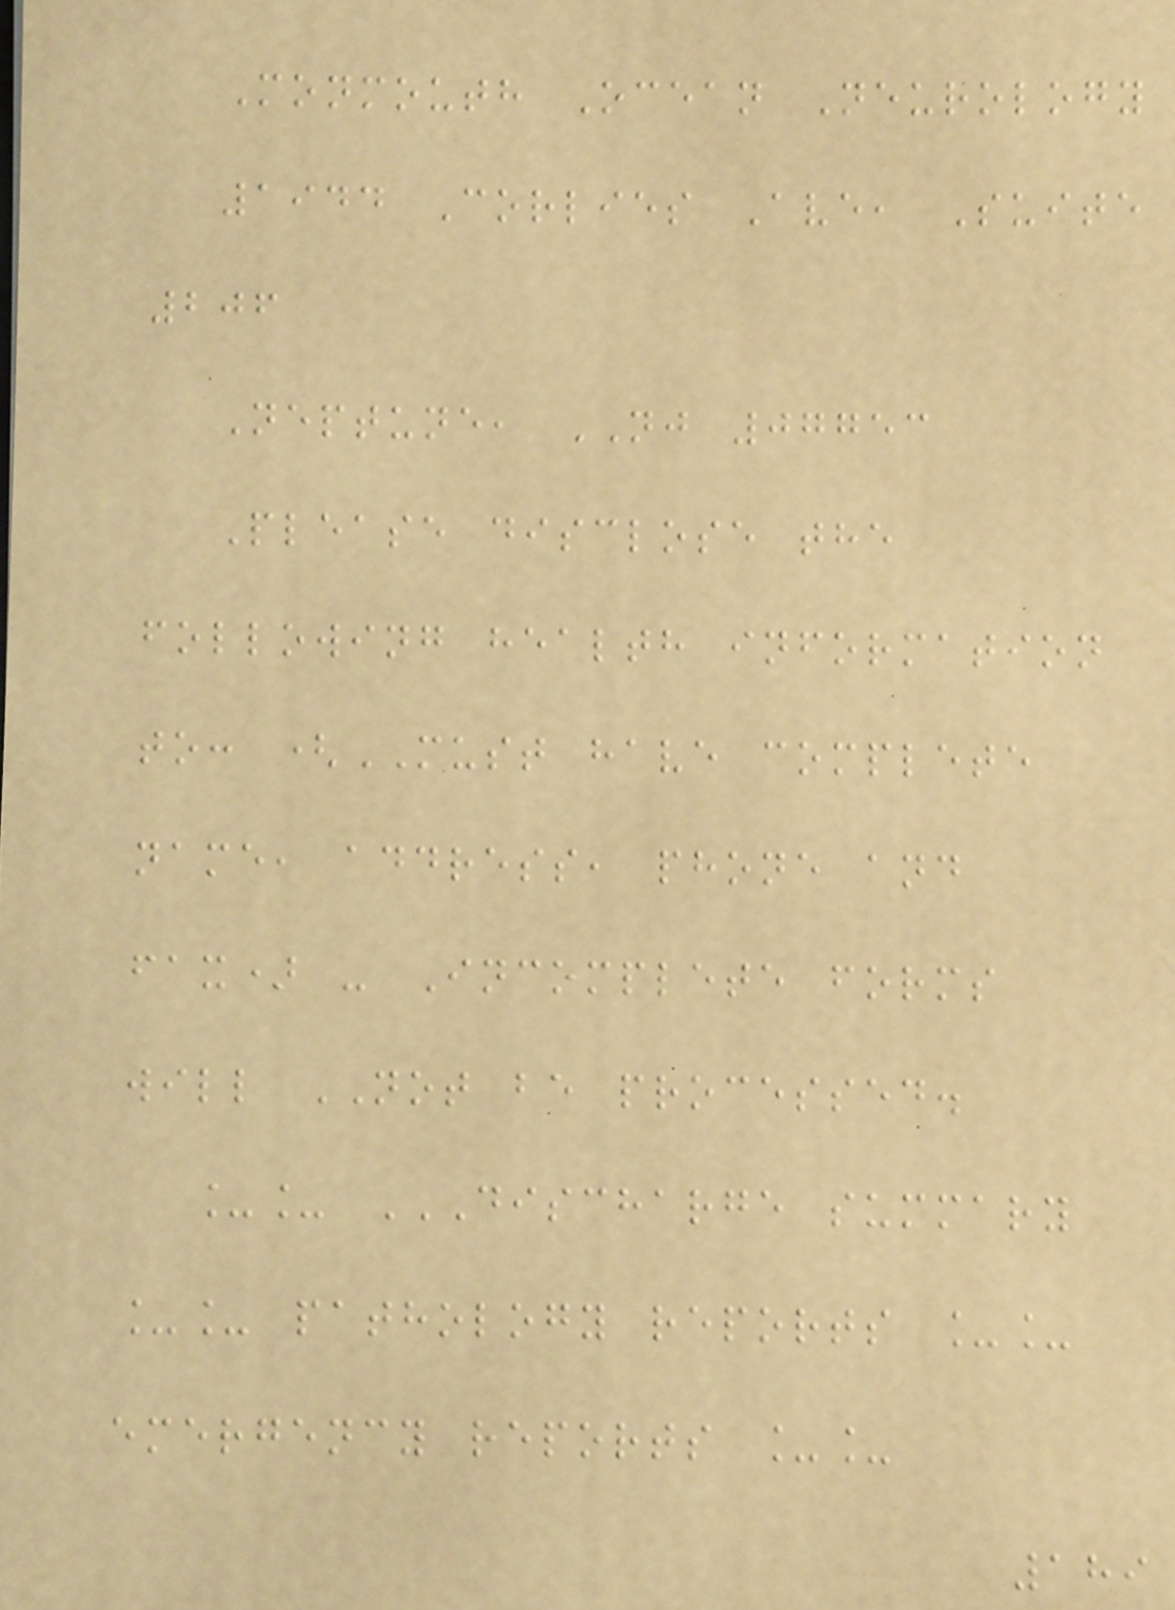Monmouth Ocean Neurology
1944 Corlies Ave, Suite
206
Neptune, NJ 07753
Please disclose the
following health information
to: (MUST have complete
name, address, phone and
fax) - Incomplete forms
will NOT be processed.
__ DISCHARGE SUMMARY
__ PATHOLOGY REPORTS __
EMERGENCY REPORTS __
189
